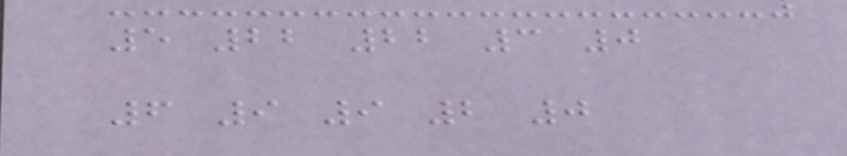5 22 22 3 0
6 9 9 2 0
